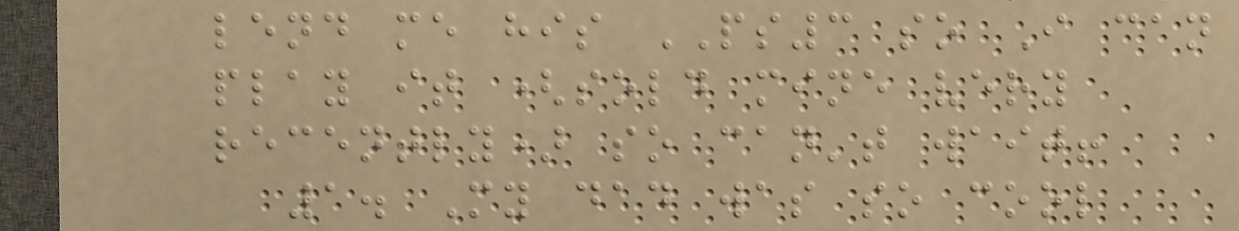lend me his PS3 so I can
play it (sold mine very
recently) so can't wait!
1. My dad was so cool
